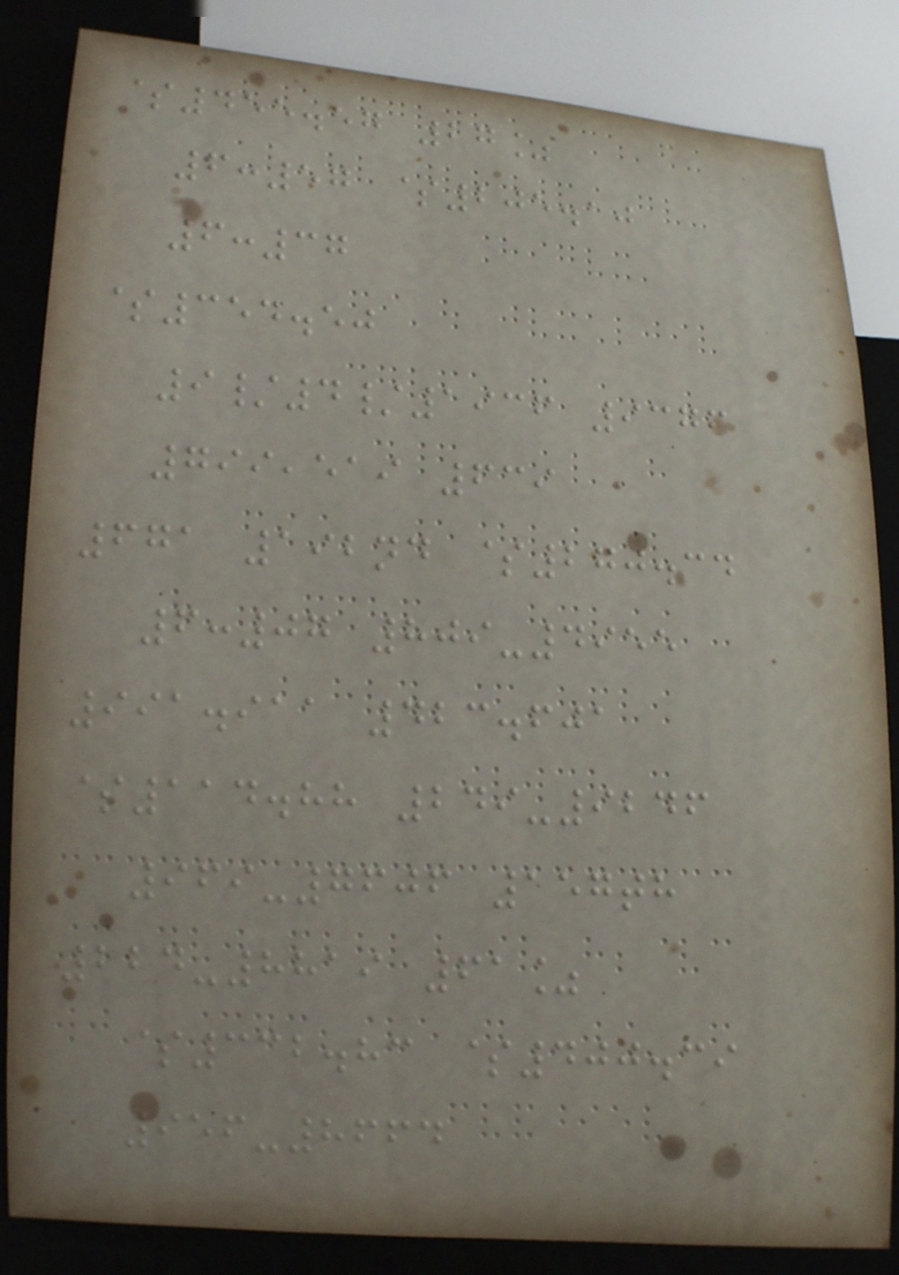$455.57 27%
6:57 $205.10
6:37
$354.50
9/4/1936 9376
799,519 639
671 192nd $270.34
6:07 809-4955
991.911 423.601
$114.88 249-9246
969-7606 157th
224-8819 61%
$332.83 $400.39
956-8664
